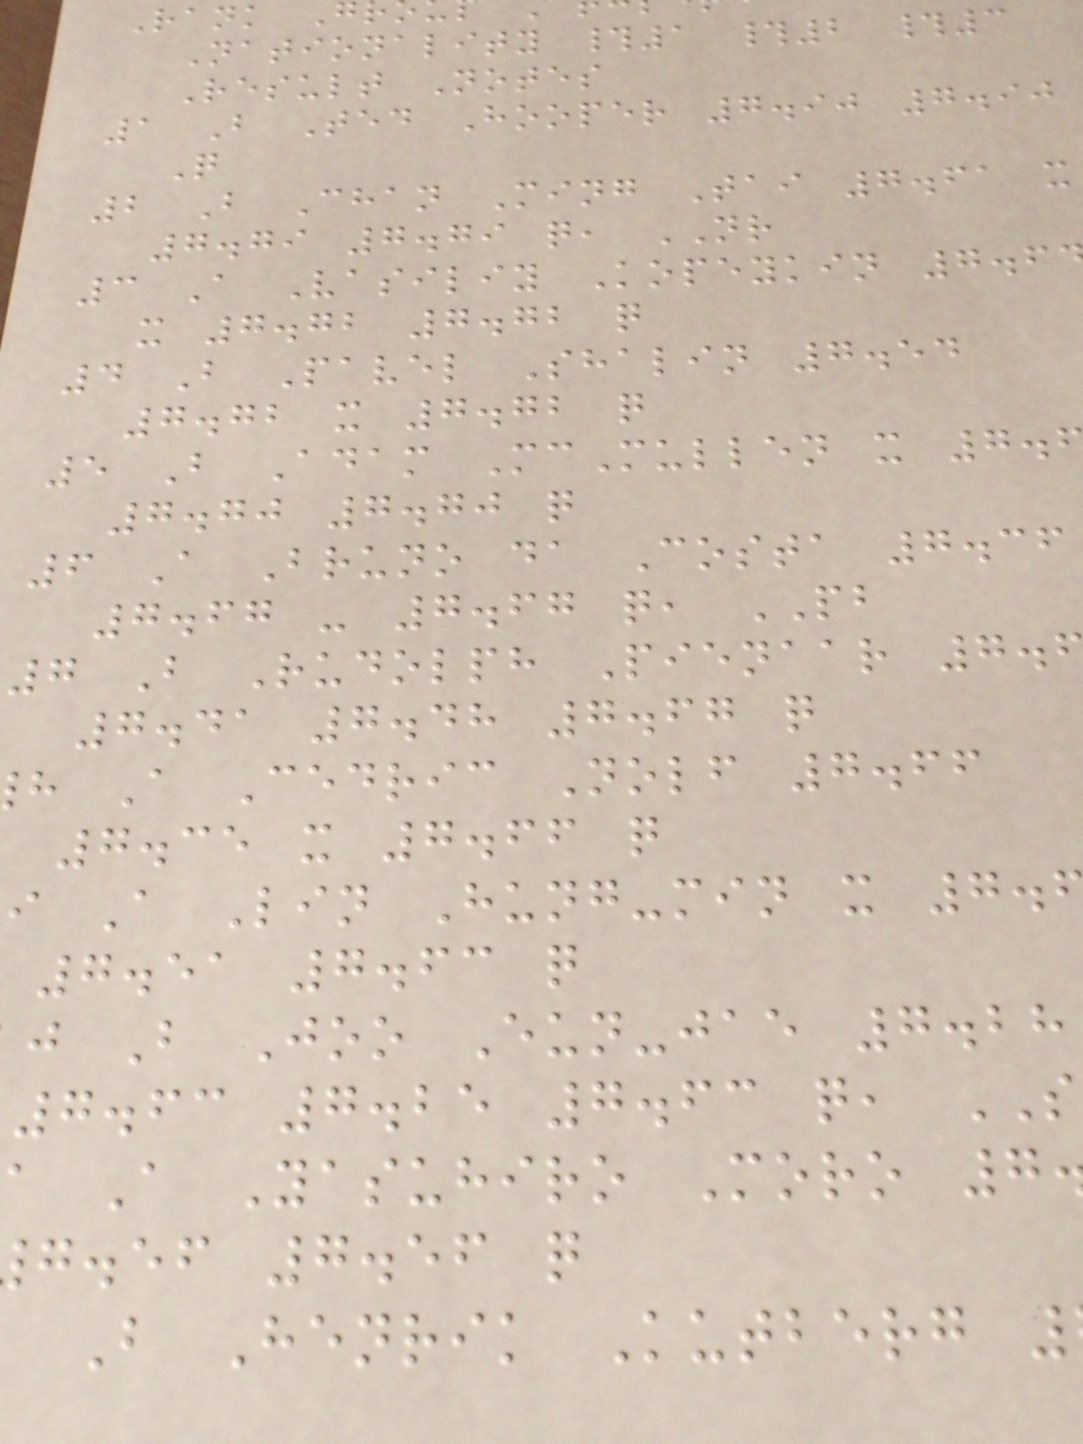Nationality #1 #2 #3
Result Notes
1 B Ted Hooper 7.90 7.90
Q
2 B Chan Ming Tai 7.61 x
7.79 7.79 q, NR
3 A Vasiliy Kopeykin 7.6
x 7.72 7.72 q
4 B Pavel Shalin 7.54
7.72 x 7.72 q
5 B Adam McMullen x 7.
7.70 7.70 q
6 A Bruno da Costa 7.36
7.67 - 7.67 q, PB
7 B Rudolph Pienaar 7.
7.41 7.48 7.67 q
h A Cedric Nolf 7.66
7.35 x 7.66 q
i A Lin Hung-min x 7.
7.51 7.63 q
j B Joo Eun-jae 7.28
7.63 7.25 7.63 q,
a A Yasuhiro Moro 7
g.ef 7.56 q
B Henrik Kutberg
